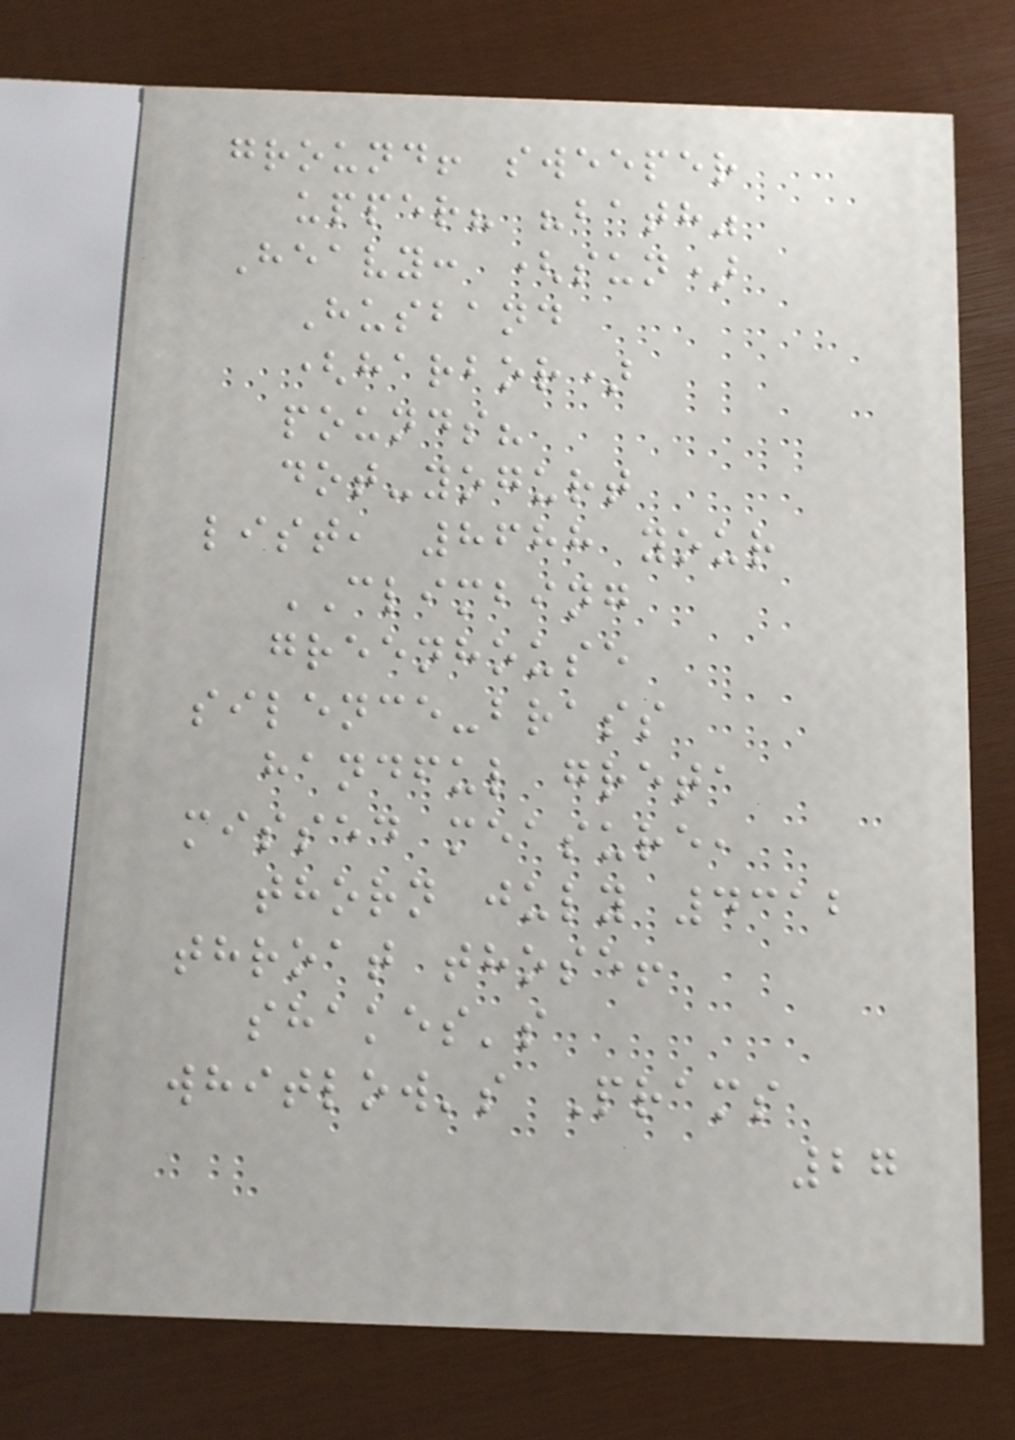ground! sweeper
upper? "bath"
Heavy: (sun)
Husband
(harbor)
pounds?
dot-yogurt
list, 8688 your
CLIMBING
greenhouse
silence-brass
handful greta
missed measure,
thorn july 4312
throat those!
shakes's
whitlow's Prams
27
